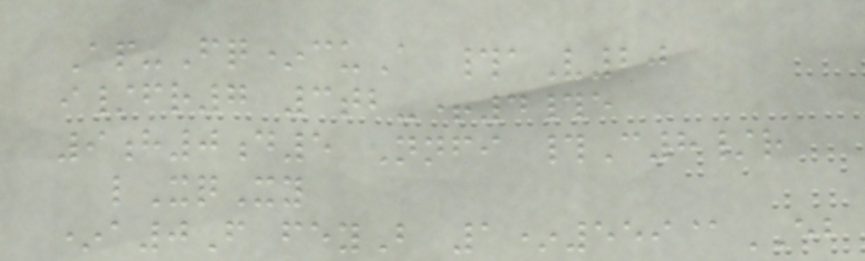Ap-Fq*cuA #aV20
i/fr7 3tb-+4#e
9h0d5 Nnfi #C8/r
lXqXy
*a0F feyB 1*559@EB
